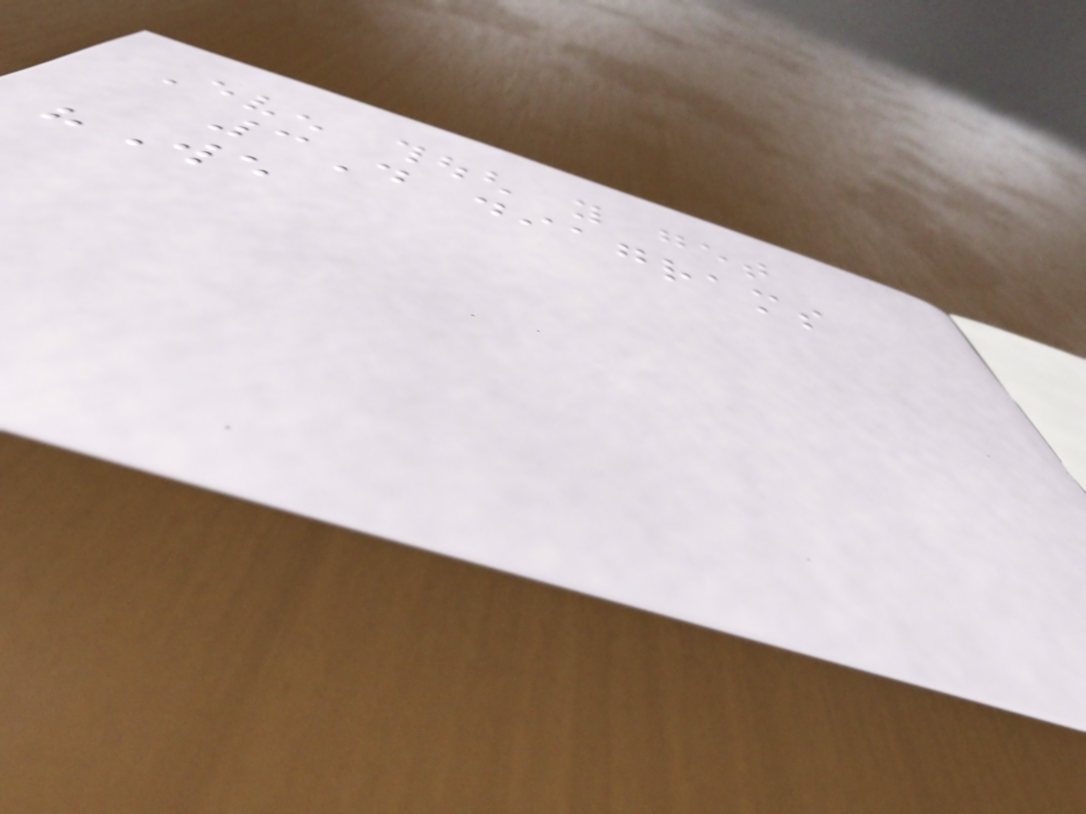Even though you get
3D diagrams
"We
